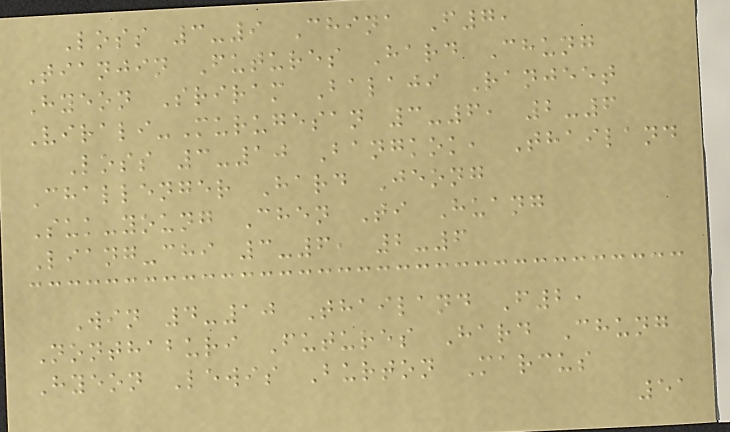Loss 3-9 China F7,
Tianjin Futures Hard Chung
Hyeon Sriram Balaji Ranjeet
Virali-Murugesan 3-6, 2-6
Loss 3-10 Bangkok, Thailand
Challenger Hard Jeong
Suk-young Chen Ti Huang
Liang-chi 3-6, 2-6
Win 4-10 Thailand F2,
Nonthaburi Futures Hard Chung
Hyeon Lewis Burton Marcus
51
